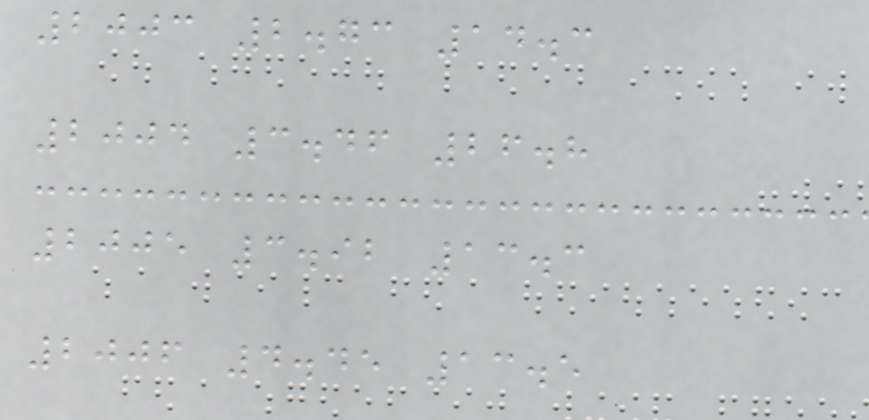2003 2.73 14.3
2004 3.46 26.8
2005 3.92 13.3
2006 4.45 13.5
